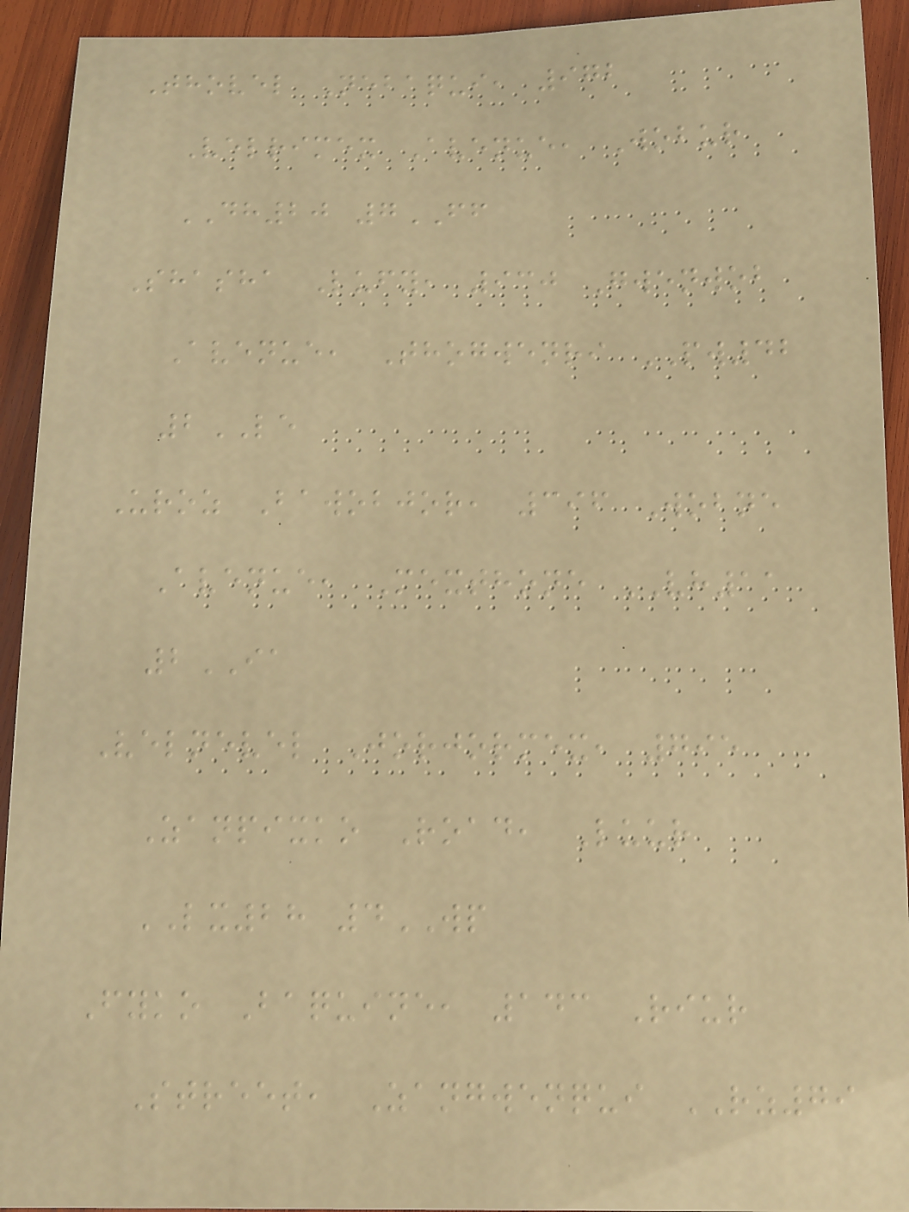Thovel Nebaqui, 972
Velrimex Avenue, Wobur
DH20 7FF
Shasha Lufy, 930 Gwenwob
Avenue, Thogwenri PW42
2LE
Uroz Bawobjor, 396 Wobne
Avenue, Mexthone VH11
2IA
Velnevel Jorjormex, 795
Zanpixko Road, Luur
LX28 4WP
Fyko Baquine, 143 Riur
Street, Zangwenqui RZ79
